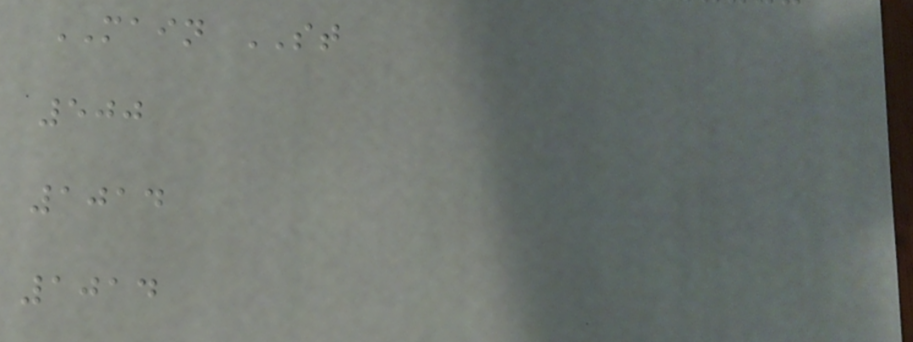MAIN ST
500
1014
1014
